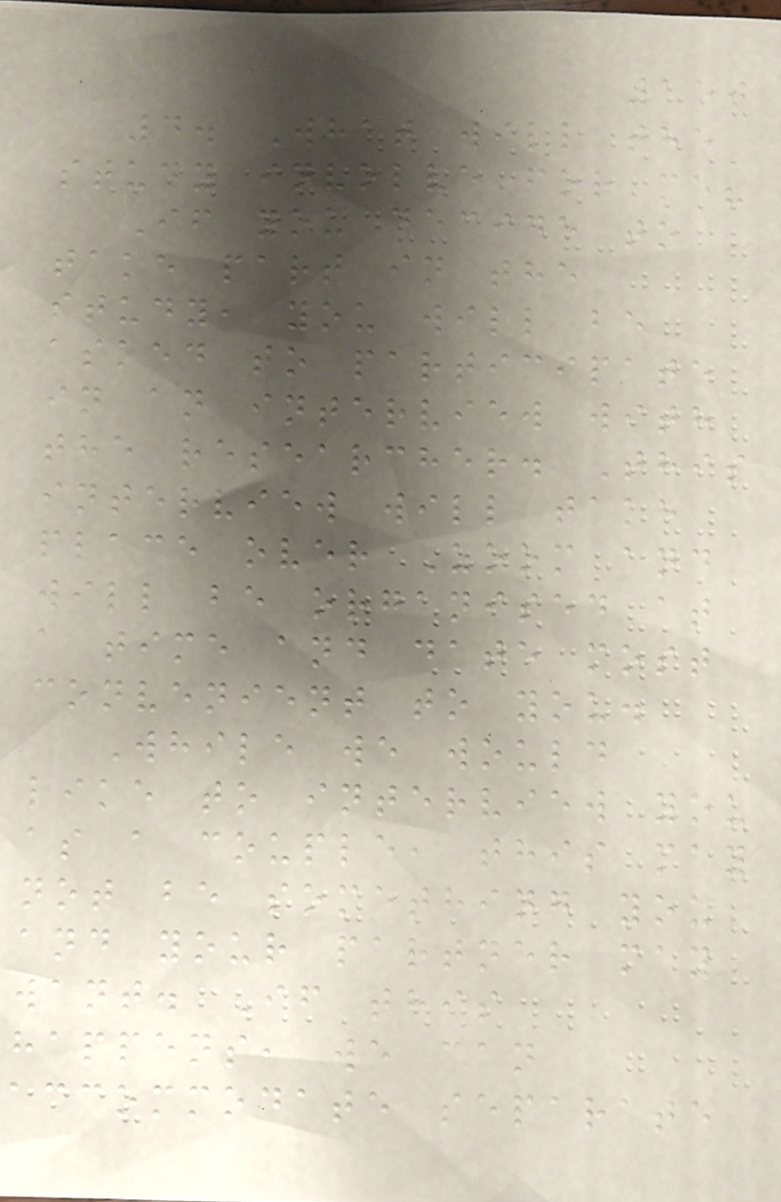150
4. What will the
study involve for me?
If you decide to
take part in the
study, you will be
asked to participate
in an interview with
the researcher. This
interview will take
place over Zoom and
will be organised at
a time and date most
convenient to you.
While we would
like to interview you
as a couple, this may
not be something you
and your partner may
want. If this
happens, we can
accommodate separate
